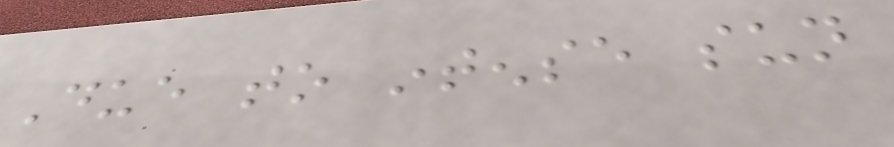Due to intense sun
